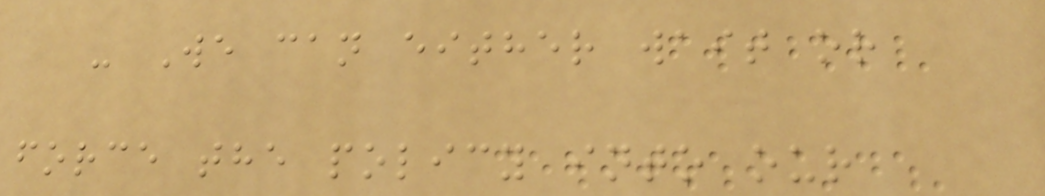- We can either wait or
force the policy into our
